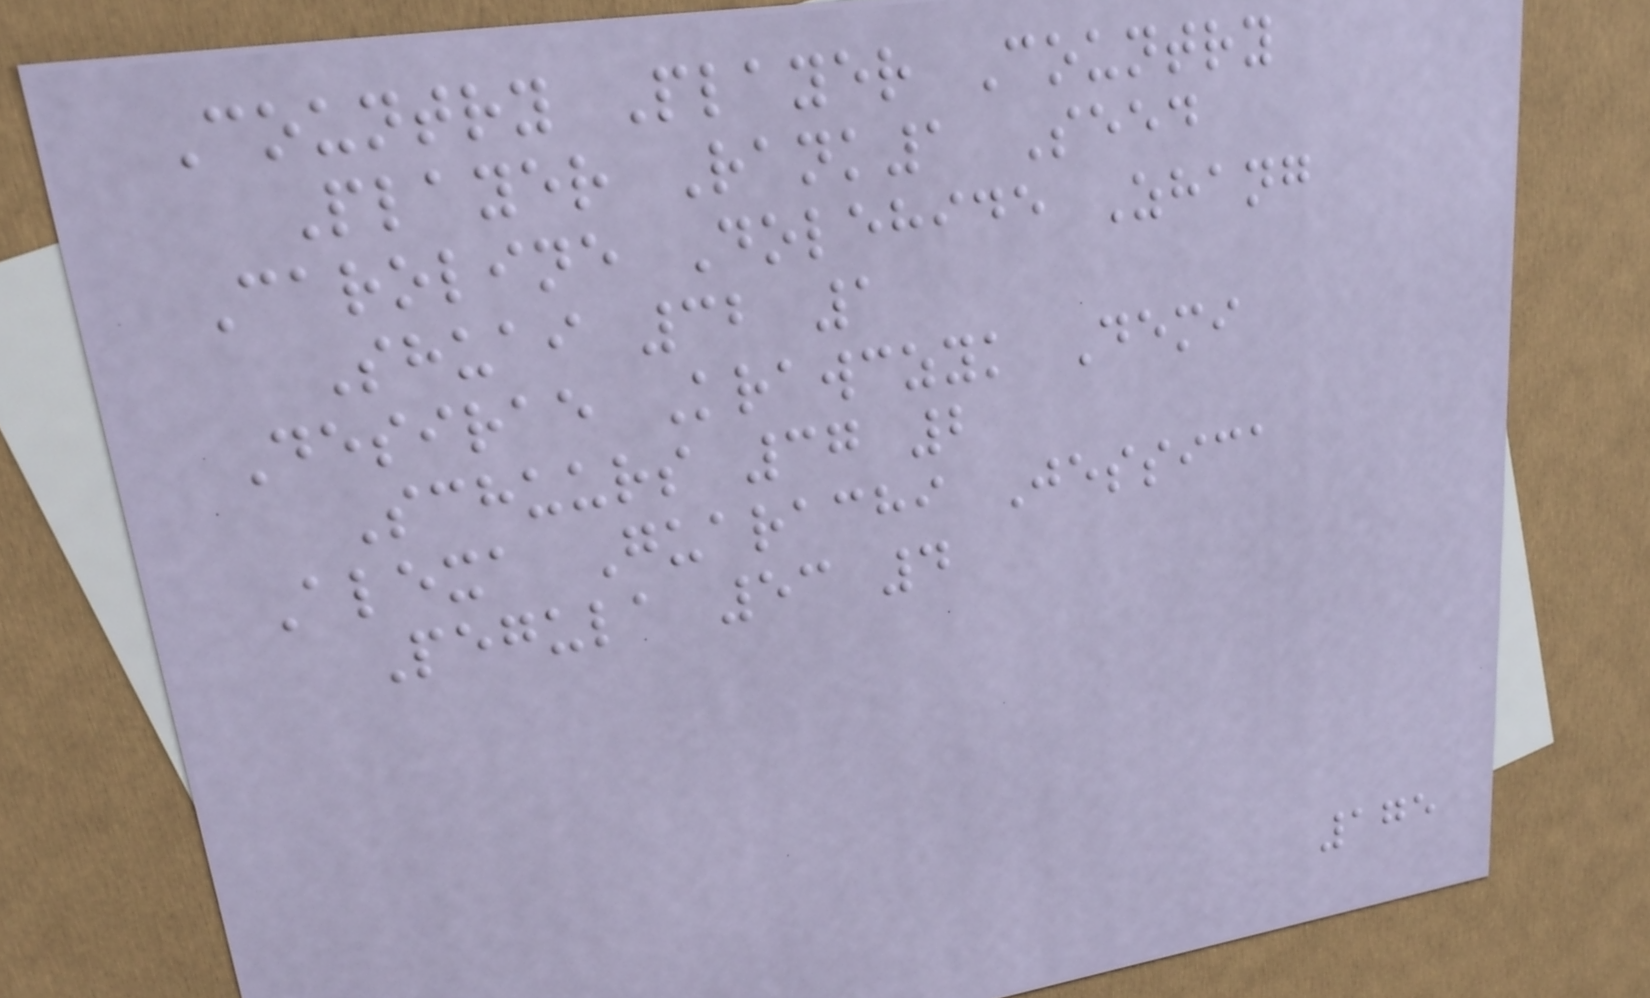Country Player Country
Player Rank1 Seed
Caroline Dolehide Zhang
Shuai 32 1
Desirae Krawczyk Demi
Schuurs 37 2
Alexa Guarachi Jessica
Pegula 53 4
175
